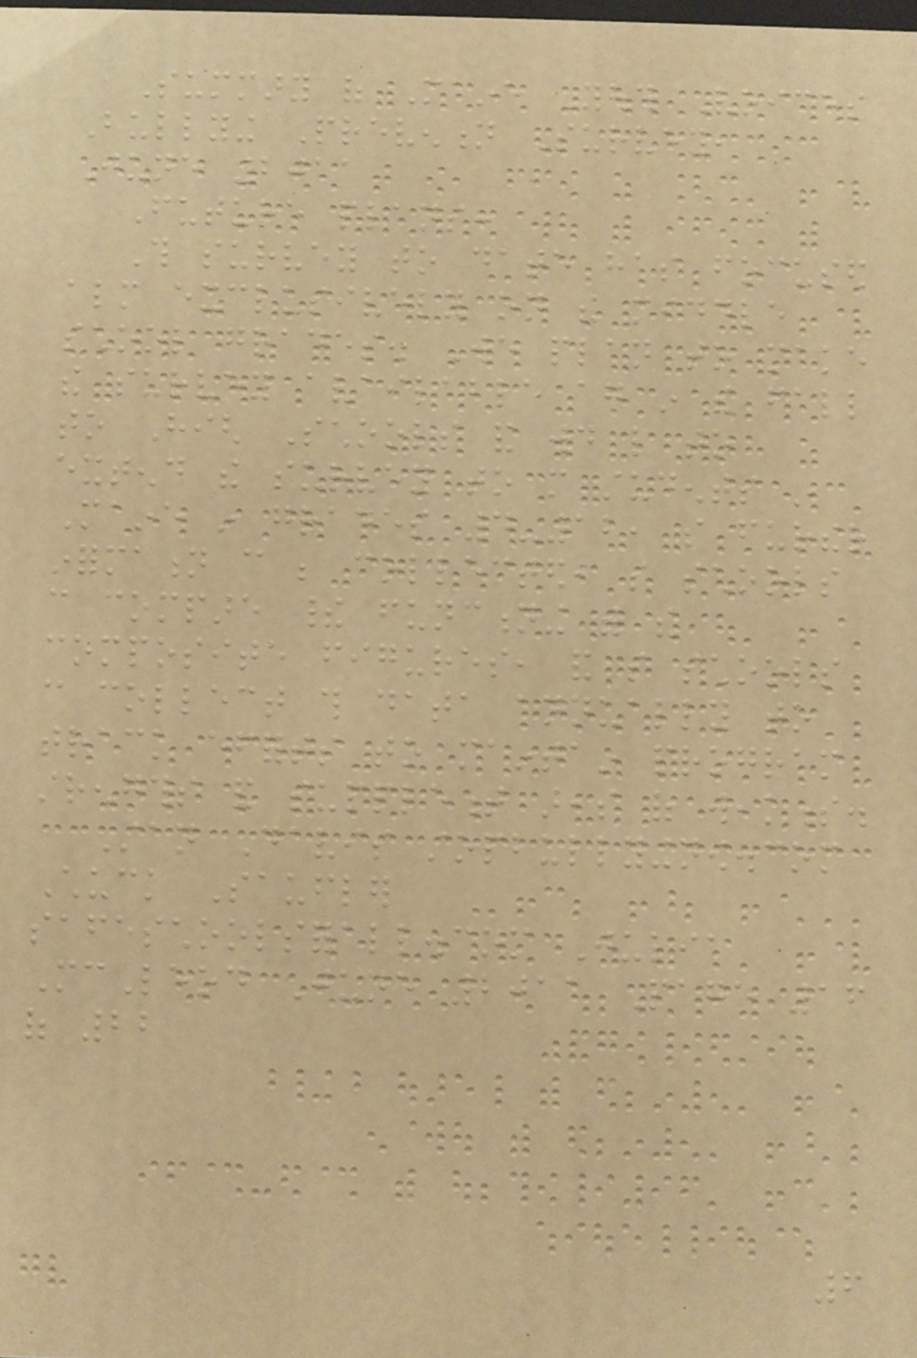Summary of Maine Youth Voices
Bullying Prevention Survey,
June 2011
Future plans:
This survey to date has focused
almost exclusively on the middle
school grades. We plan to make
the survey available again in the fall
to High Schools and would like to
extend the survey to more students in
Maine in grades 4-12, so further
information can be collected, so schools
can compare their functioning with the
composite figures, and so schools
can collect this data annually to
track efforts to maintain program
strengths and supplement areas of weakness.
Stan Davis stopbullyingnow.com
Chuck Saufler
safeschoolsforall.com Julia
McLeod June 2011 Page 16
of 22
6
